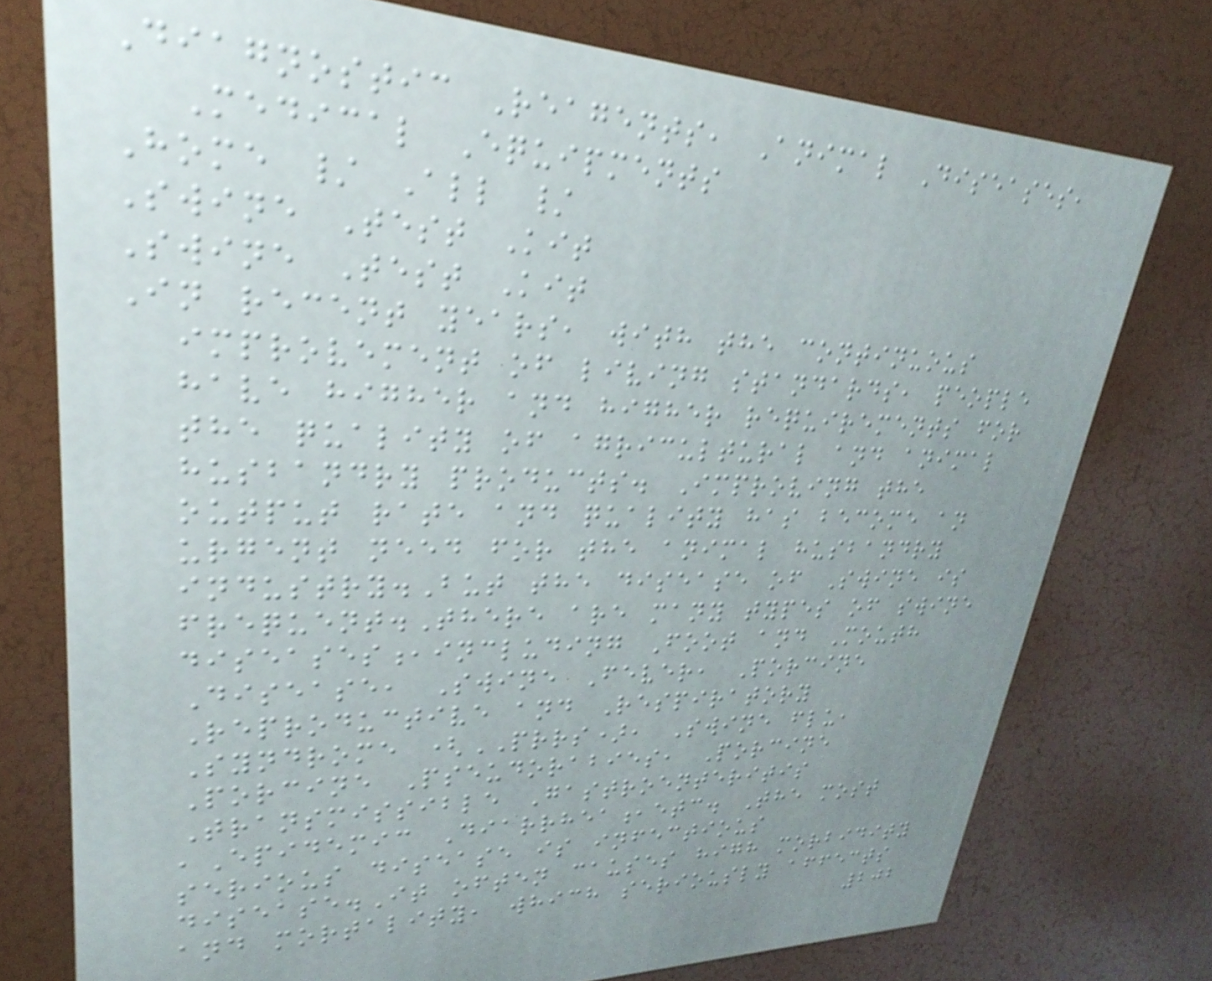Diagnostic Reagents, Animal Diseases,
Medical Equipments
Home / All /
Swine Test Kit
Swine Test Kit
In recent years, with the continuous
improvement of living standards, people
have higher and higher requirements for
the quality of agricultural and animal
husbandry products. Improving the
output rate and quality has become an
urgent need for the animal husbandry
industry.But the disease of Swine is
frequent.There are many types of swine
diseases,including Foot and Mouth
Disease, Swine Fever, Porcine
Reproductive and Respiratory
Syndrome (PRRS), Swine flu,
Porcine Pseudorabies, Porcine
Transmissible Gastroenteritis
,Epidemic Diarrhea,etc. The most
serious disease is infectious
disease.It often causes high morbidity
and mortality, which seriously affects
202
